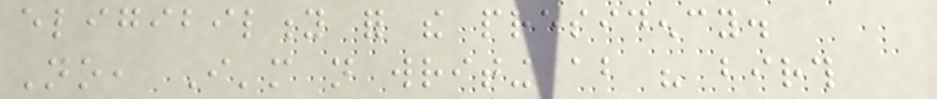eligibility for the presidency.
No, I'm not writing about his birth
